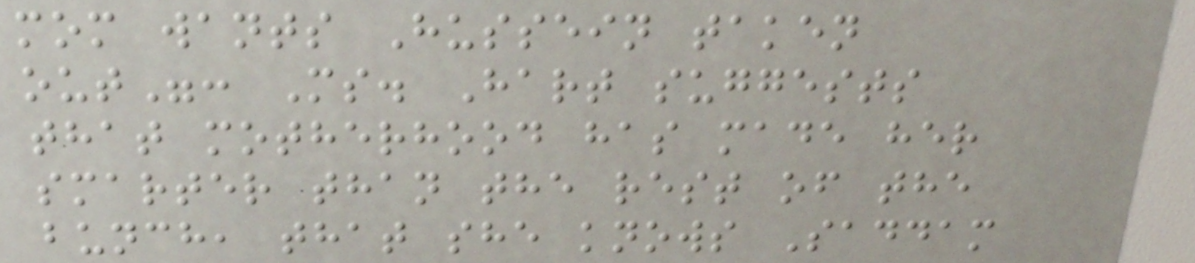mom wants Hussein taken
out": Ms. Hart suggests
that motherhood has made her
smarter than the rest of the
bunch, that she knows Saddam
